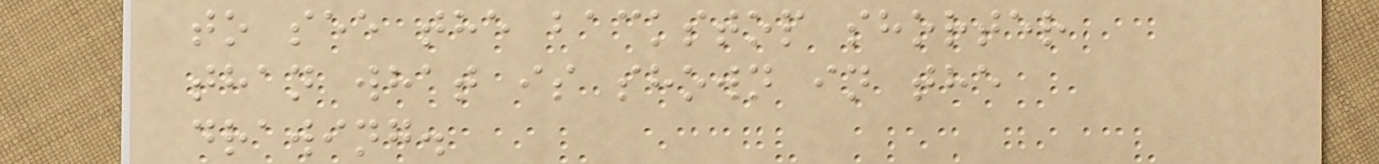to see the backstop shorter
than what is shown in the
drawing.
